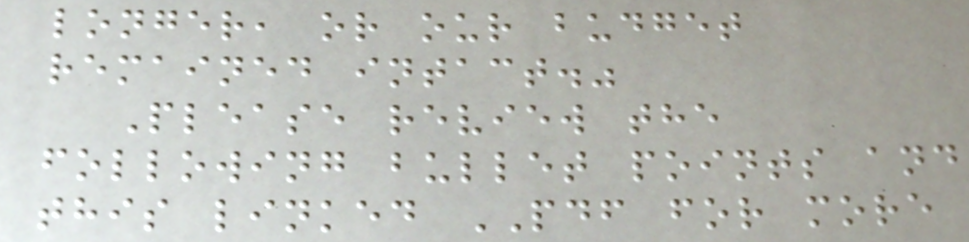longer, or our budget
remained intact."
Please review the
following bullet points and
this linked PDF for more
